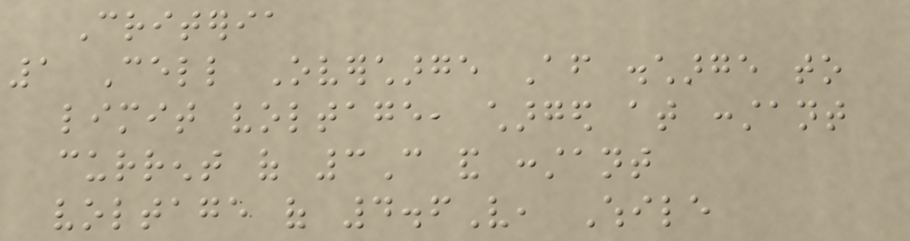Criteria
1 Cell Overcharge After discharge to
limit voltage, charged at constant
current of 3C and constant
voltage of 4.6V, While
